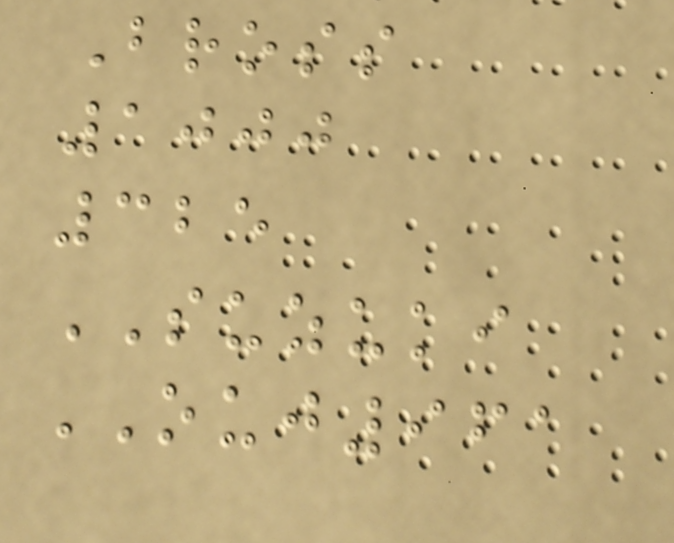Bross
1000
325
SUZUKI
OUJ961
